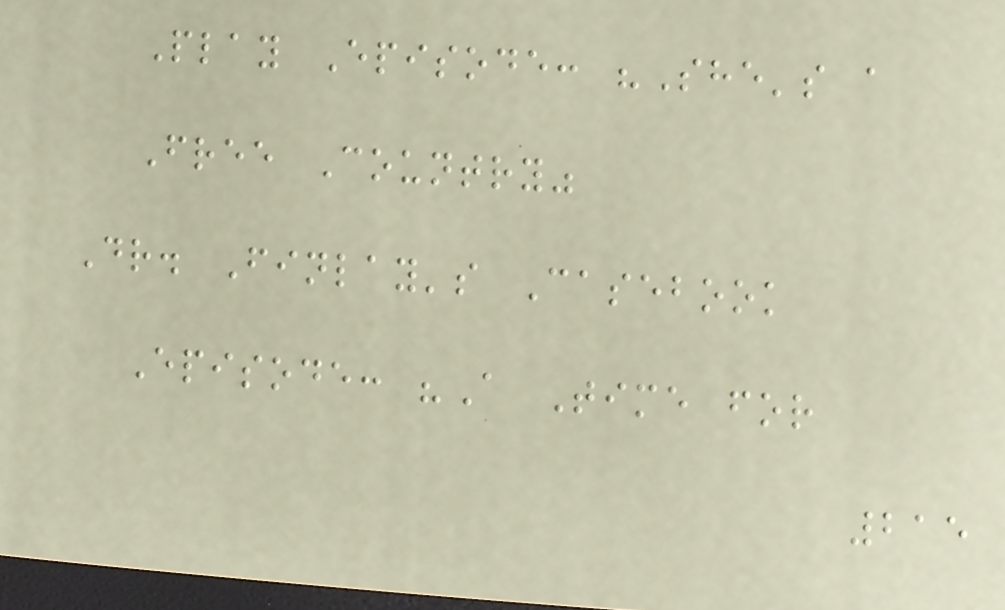Play Episode: "She's a
Free Country"
Dr. Finlay's Casebook
Episode: "A Time for
215
